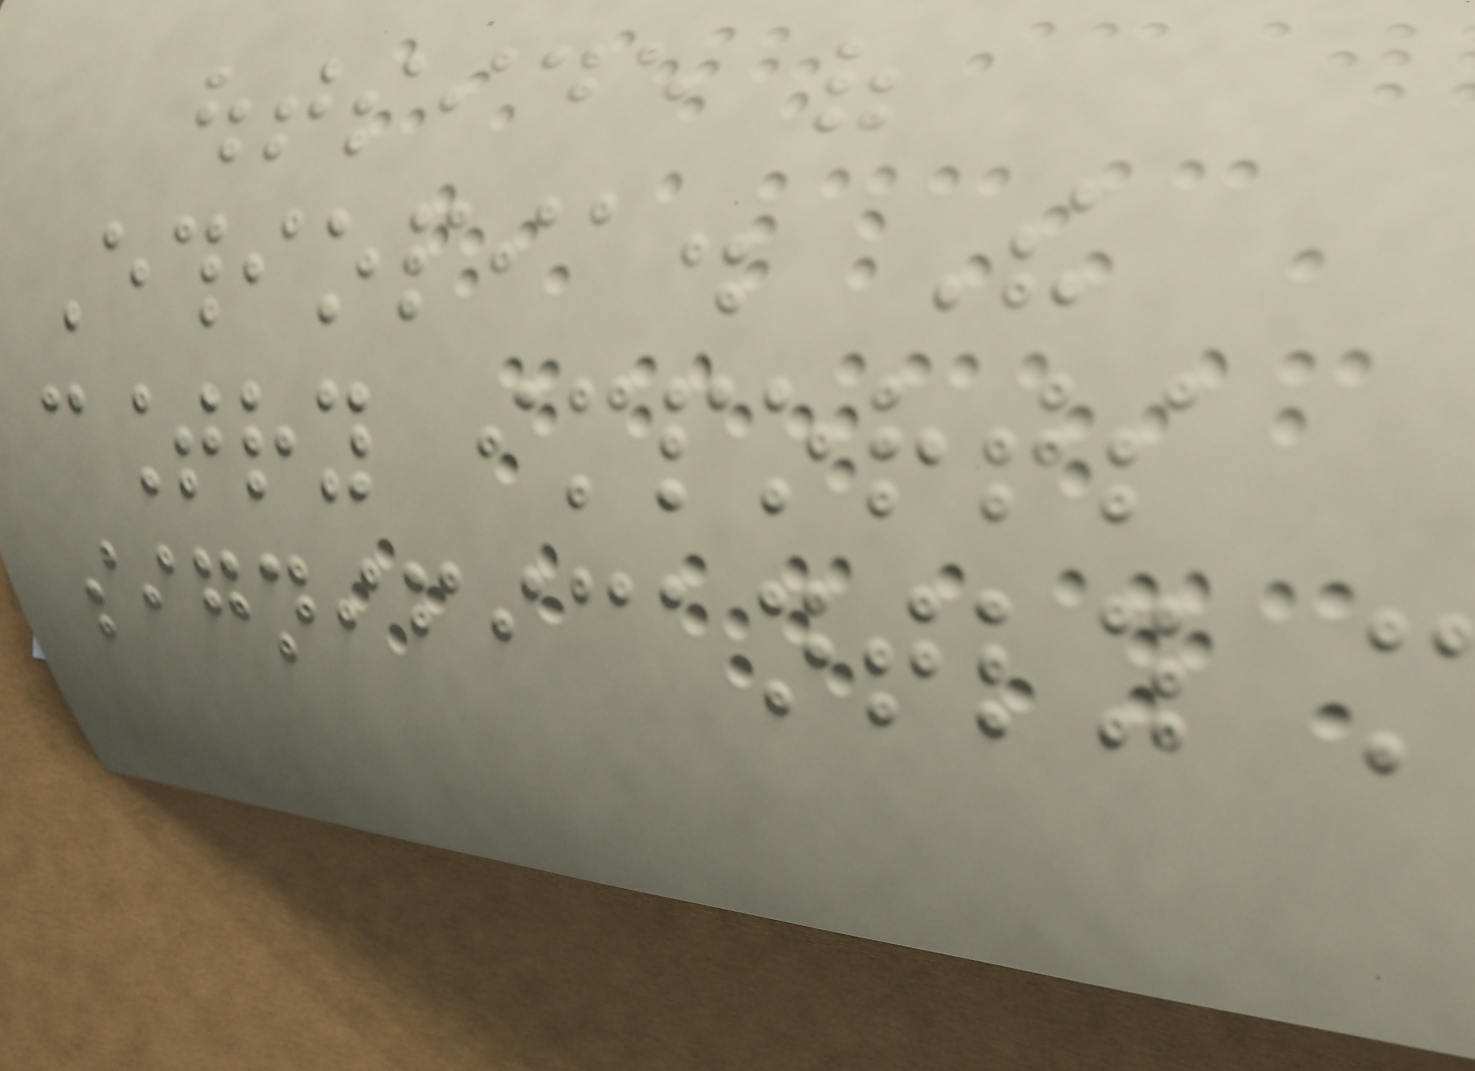outside of
Ethiopia. The
country imports
significantly more
